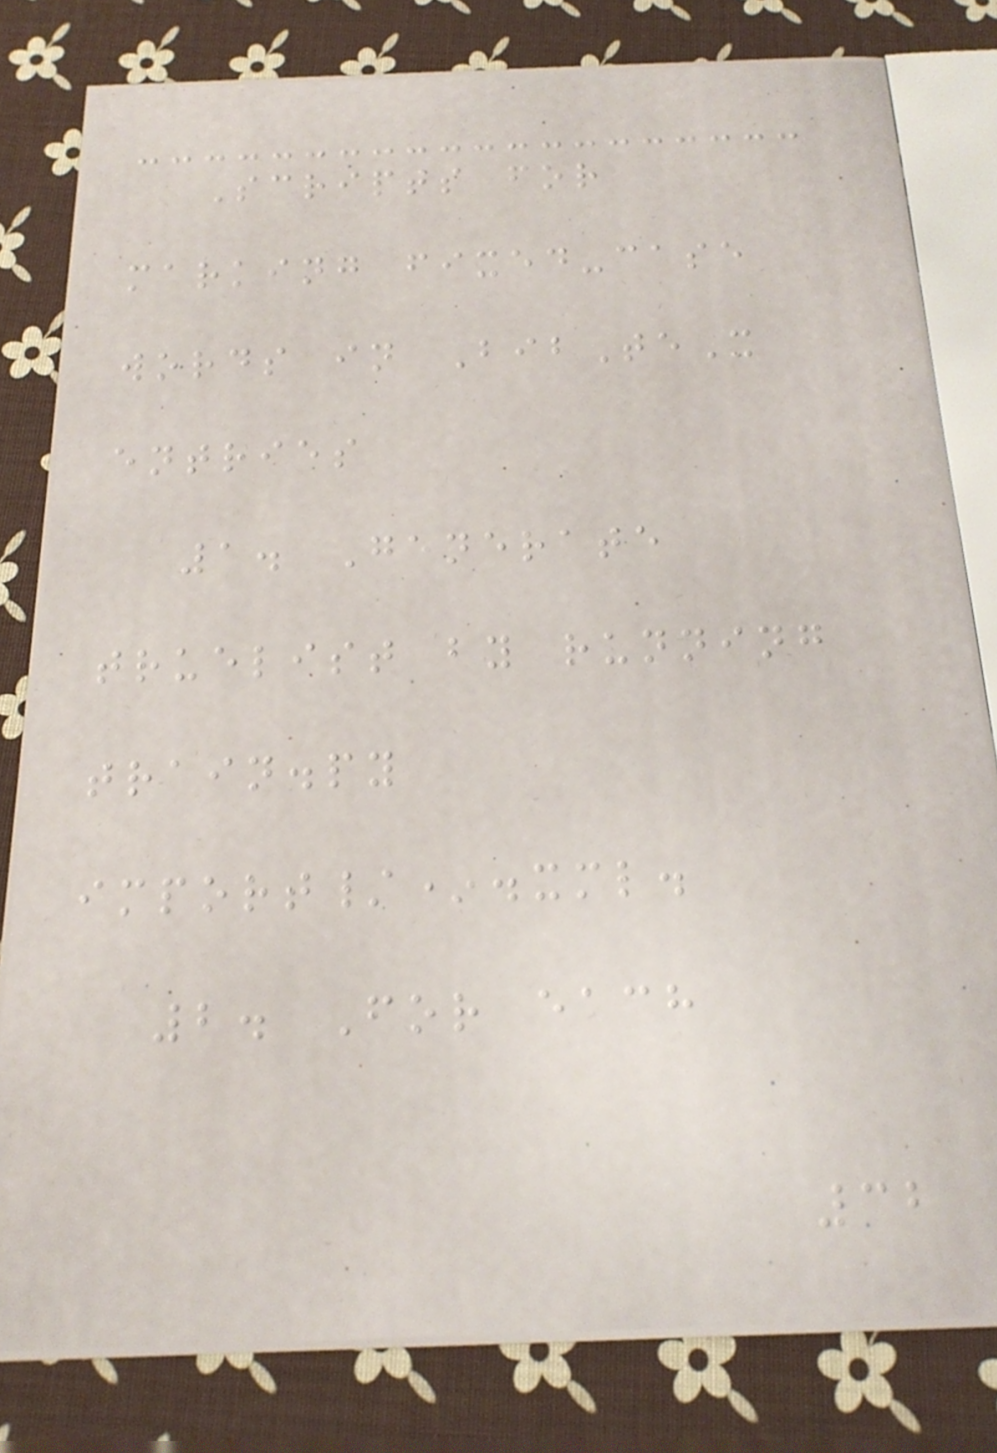Scripts for
marking fixed-case
words in BibTeX
entries
1. Generate
truelist by running
train.py
import/*.xml.
2. For each
32
